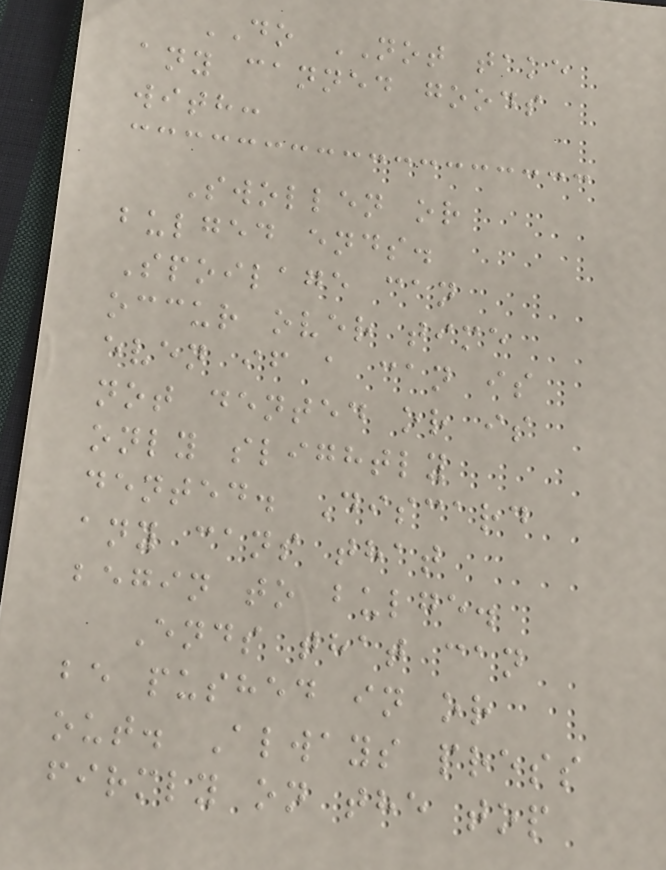DO NOT take
any canned goods
with:
Swollen or
bulged ends.
Spoilage can
occur over time
even if a can is
not dented or is
only slightly
dented. Discard
any cans that
begin to bulge.
Ends that can
be pushed in or
out. Always press
firmly on the top
